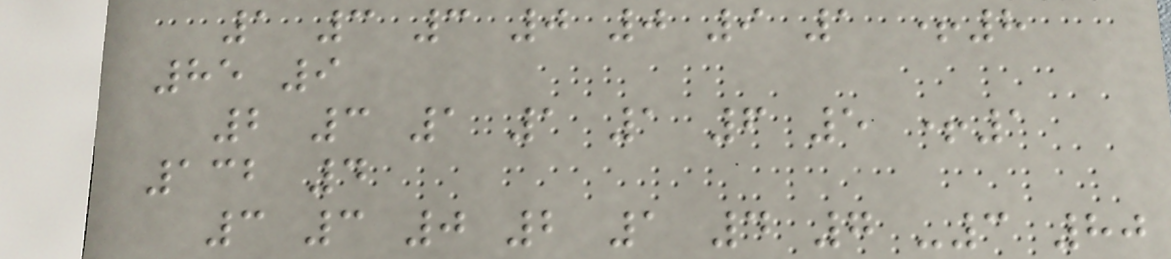1 3 3 0 0 9 1 +8
85 9
2 3 1 1 1 6 5 +1
132 4
3 3 0 2 1 4 7 -3 80
